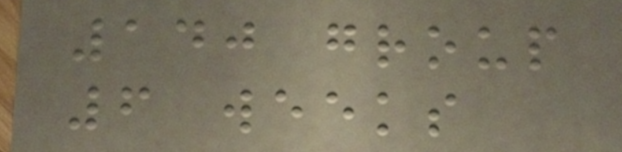140 group
6 weeks
